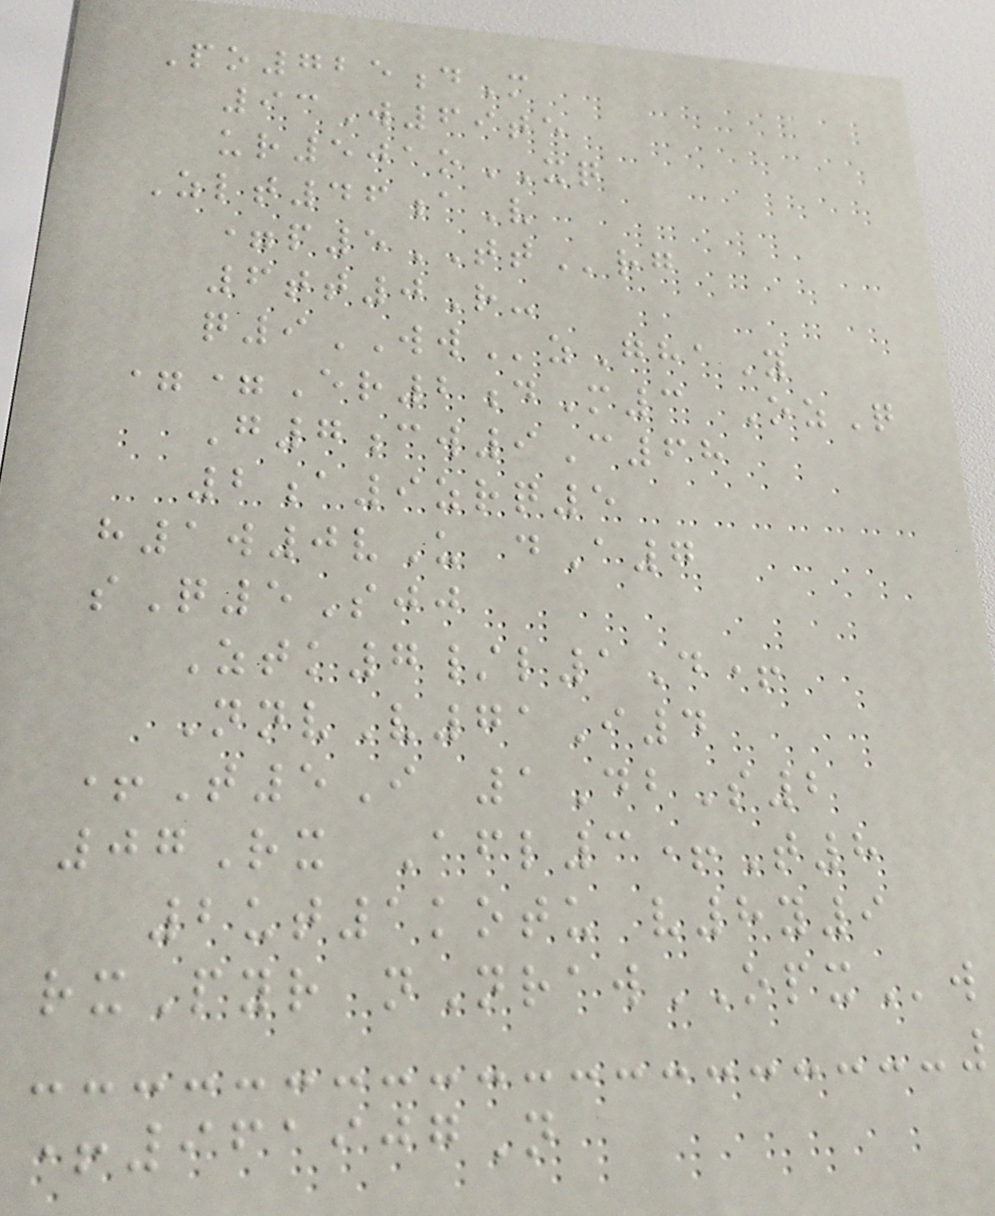Po725dM
93W69te
ur501oXQ
Zlt46aV
=p5TTrg
6tt0R-
q9WWzGhaY
==Er2dM3 OzQ
G7cw9C68
2a9zrq5
h1w0vU dA7
sQ5Sjj
Ztk7/l1D+
NnvV71I4
+T5I 1DbS2
07Rx Afl3+T8
2ut1kotu v8y9
rxPyr nNrawOPXw
+961907N
